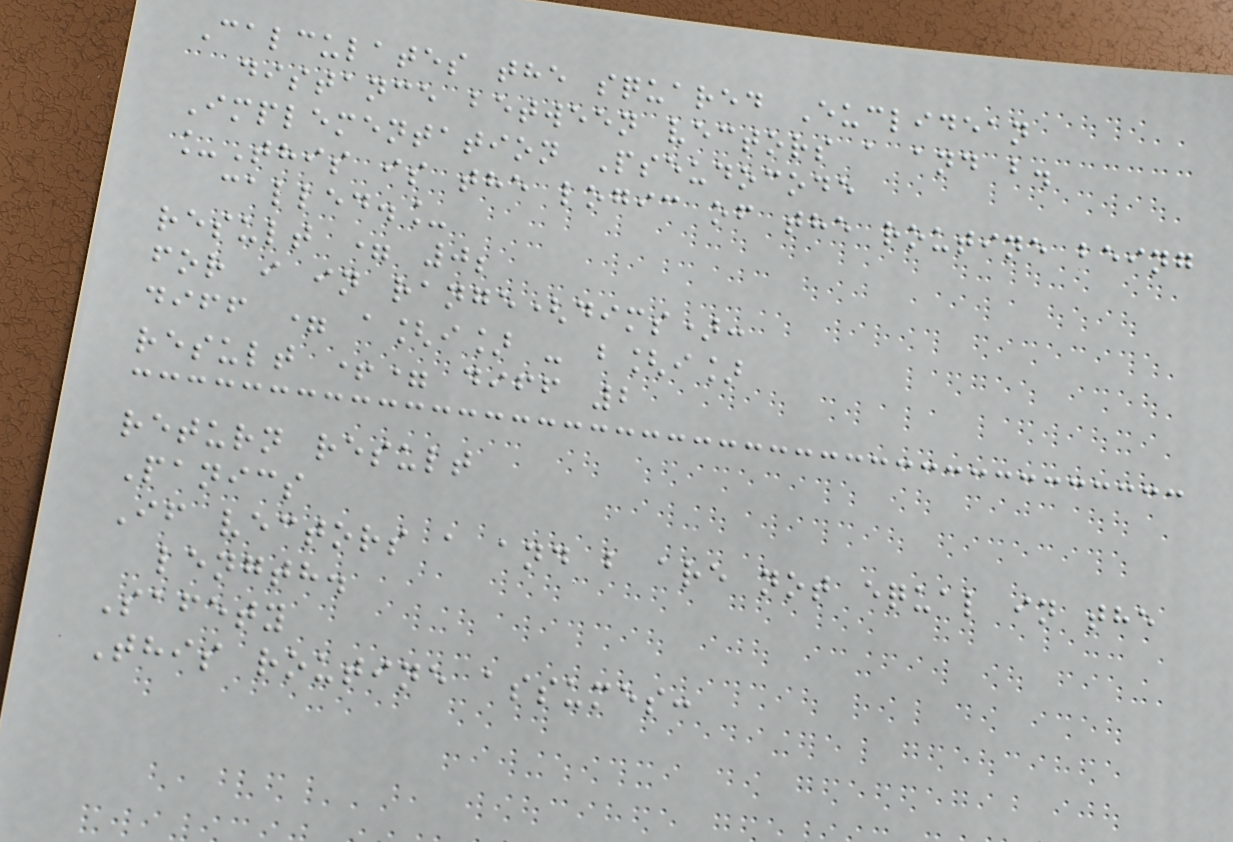Calculates the squared Euclidean
distance between vectors a and b.
Implementation Pseudocode
_This is the logic of the routine being
called._
result = 0;
for i in range(dims):
diff = a[i] - b[i]
result += diff 2
return result
Panics
If vectors a and b are not equal in the
length.
Safety
This routine assumes:
